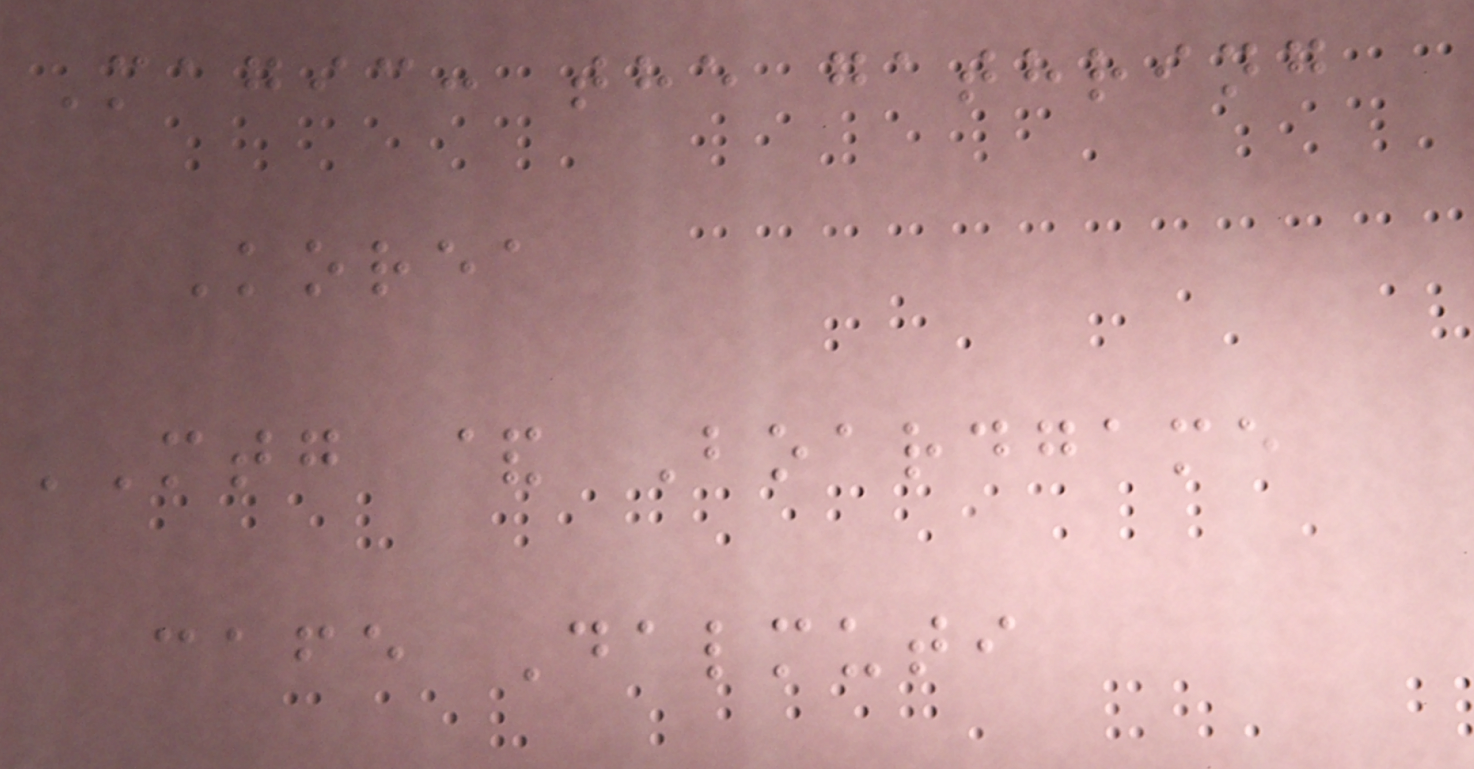Magic: the gathring
Korea
MTG & Boardgame
cafe Dalmuti
